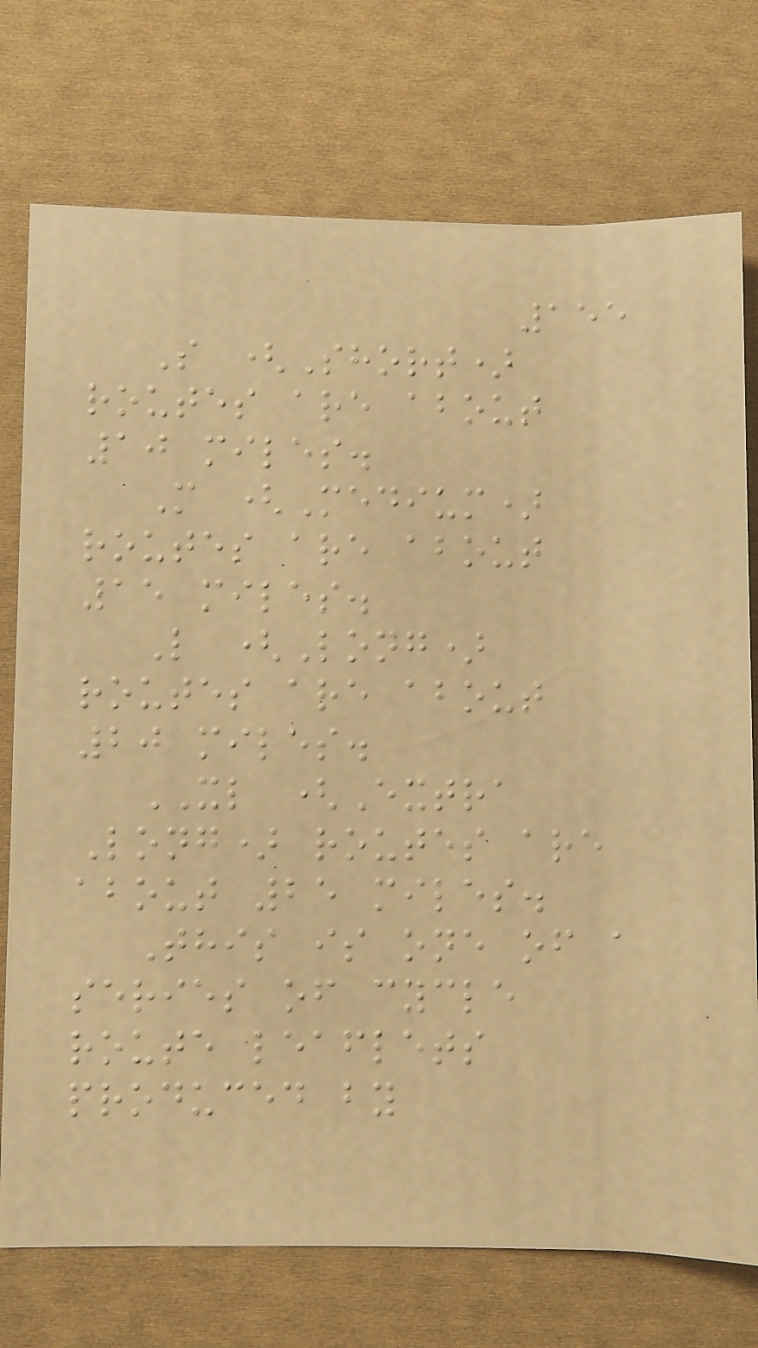155
S (Short)
routes are about
10 miles.
M (Medium)
routes are about
15 miles.
L (Long)
routes are about
20 miles.
XL (Extra
Long) routes are
about 25 miles.
This is one of a
series of cycle
route leaflets
produced by
